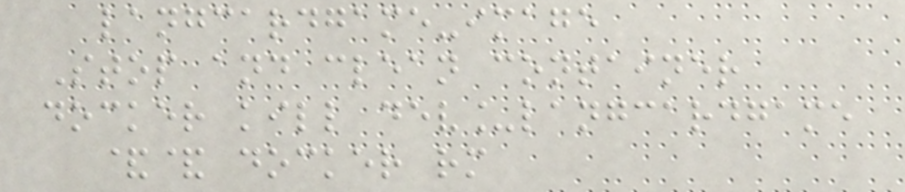langcardgame-image
Stop and clean container
docker kill dev_langcardgame
&& docker rm
